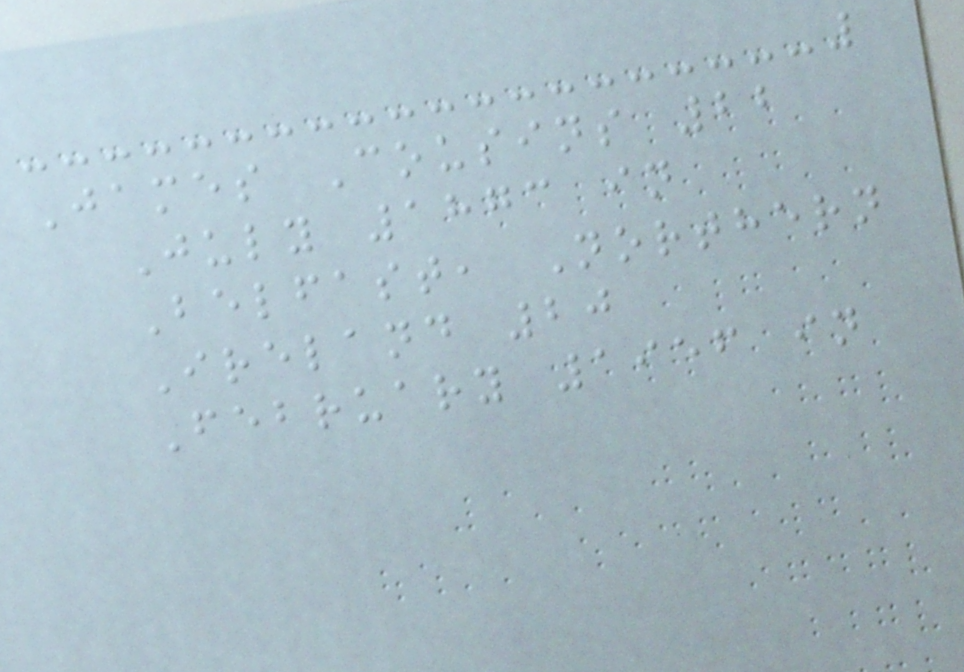James Cousins 22
July 1873 in
Belfast, Northern
Ireland 20
February 1956 in
